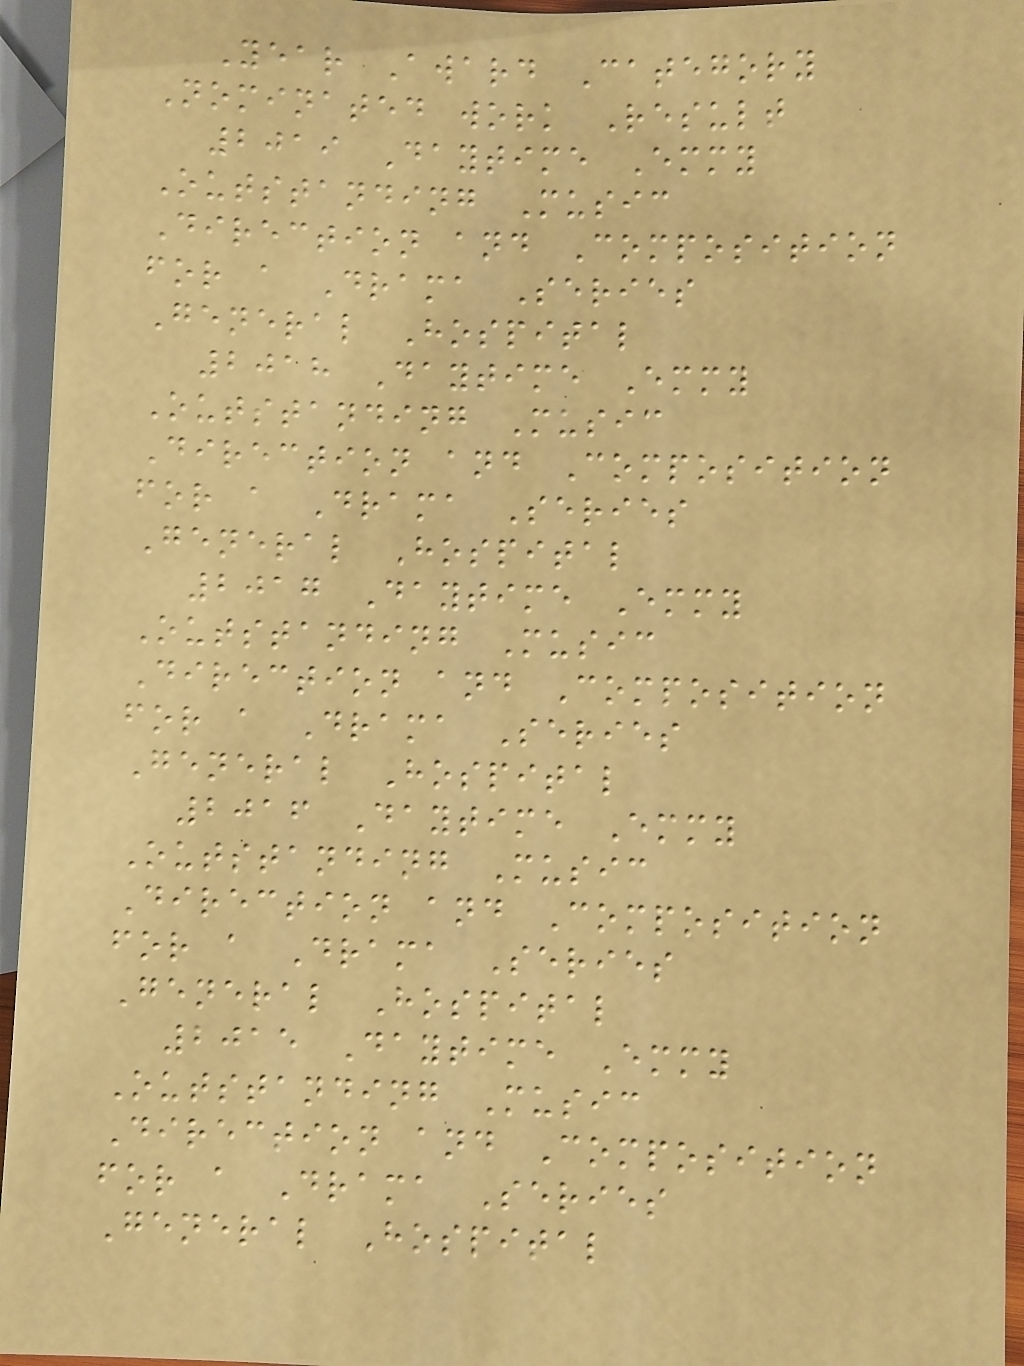Year Award Category
Nominated work Result
2019 Daytime Emmy
Outstanding Music
Direction and Composition
for a Drama Series
General Hospital
2018 Daytime Emmy
Outstanding Music
Direction and Composition
for a Drama Series
General Hospital
2017 Daytime Emmy
Outstanding Music
Direction and Composition
for a Drama Series
General Hospital
2016 Daytime Emmy
Outstanding Music
Direction and Composition
for a Drama Series
General Hospital
2015 Daytime Emmy
Outstanding Music
Direction and Composition
for a Drama Series
General Hospital
